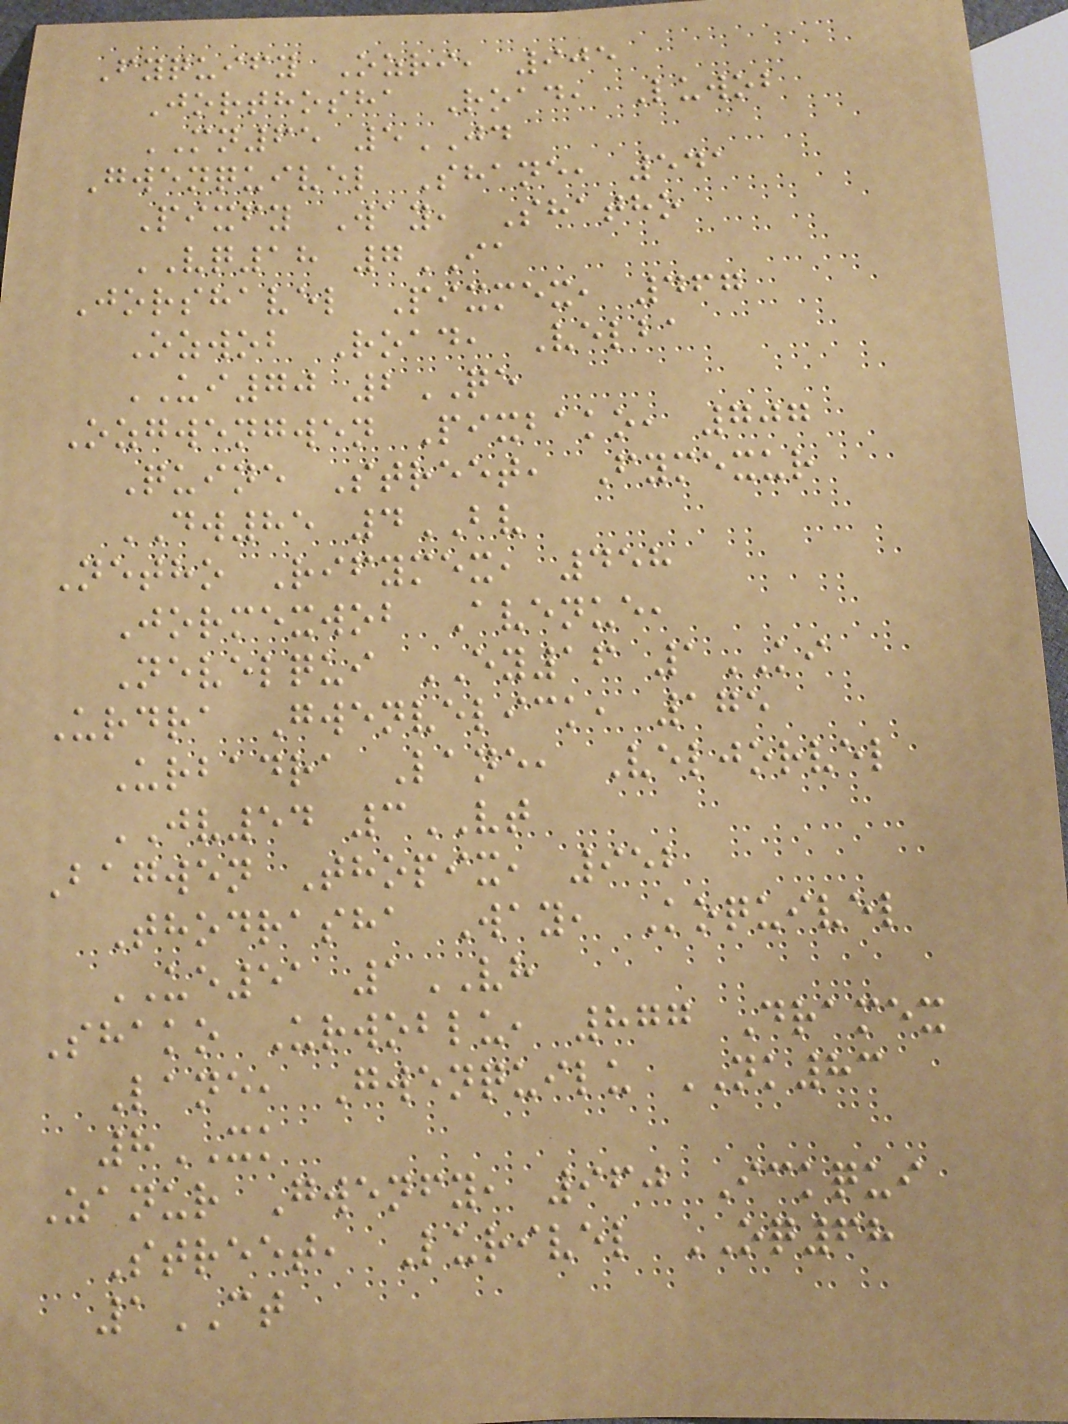Fyquify Ozri, 905
Jorthosha Road, Luwob
MN65 5JD
Gwenquivel Shane, 541
Pixfy Way, Shatho
VQ18 7IA
Jorshavel Pixmex, 467
Ozwob Road, Velba
UI70 2QE
Ozgwengwen Pixbako, 707
Quine Street, Fymexur
DW85 4BV
Netho Rifymex, 458
Jormexwob Avenue,
Nevelqui EY16 1KI
Urdra Gwenvelick, 175
Urbadra Lane, Veljorvel
JV54 3VT
Bagwen Thopix, 952
Thodrasha Way, Koquivel
UE51 1VH
Shako Urwoblu, 877 Dramex
Lane, Gwenquilu NK83
8XK
Zanur Gwenfy, 960 Ickqui
Street, Lurivel OQ68
1CT
